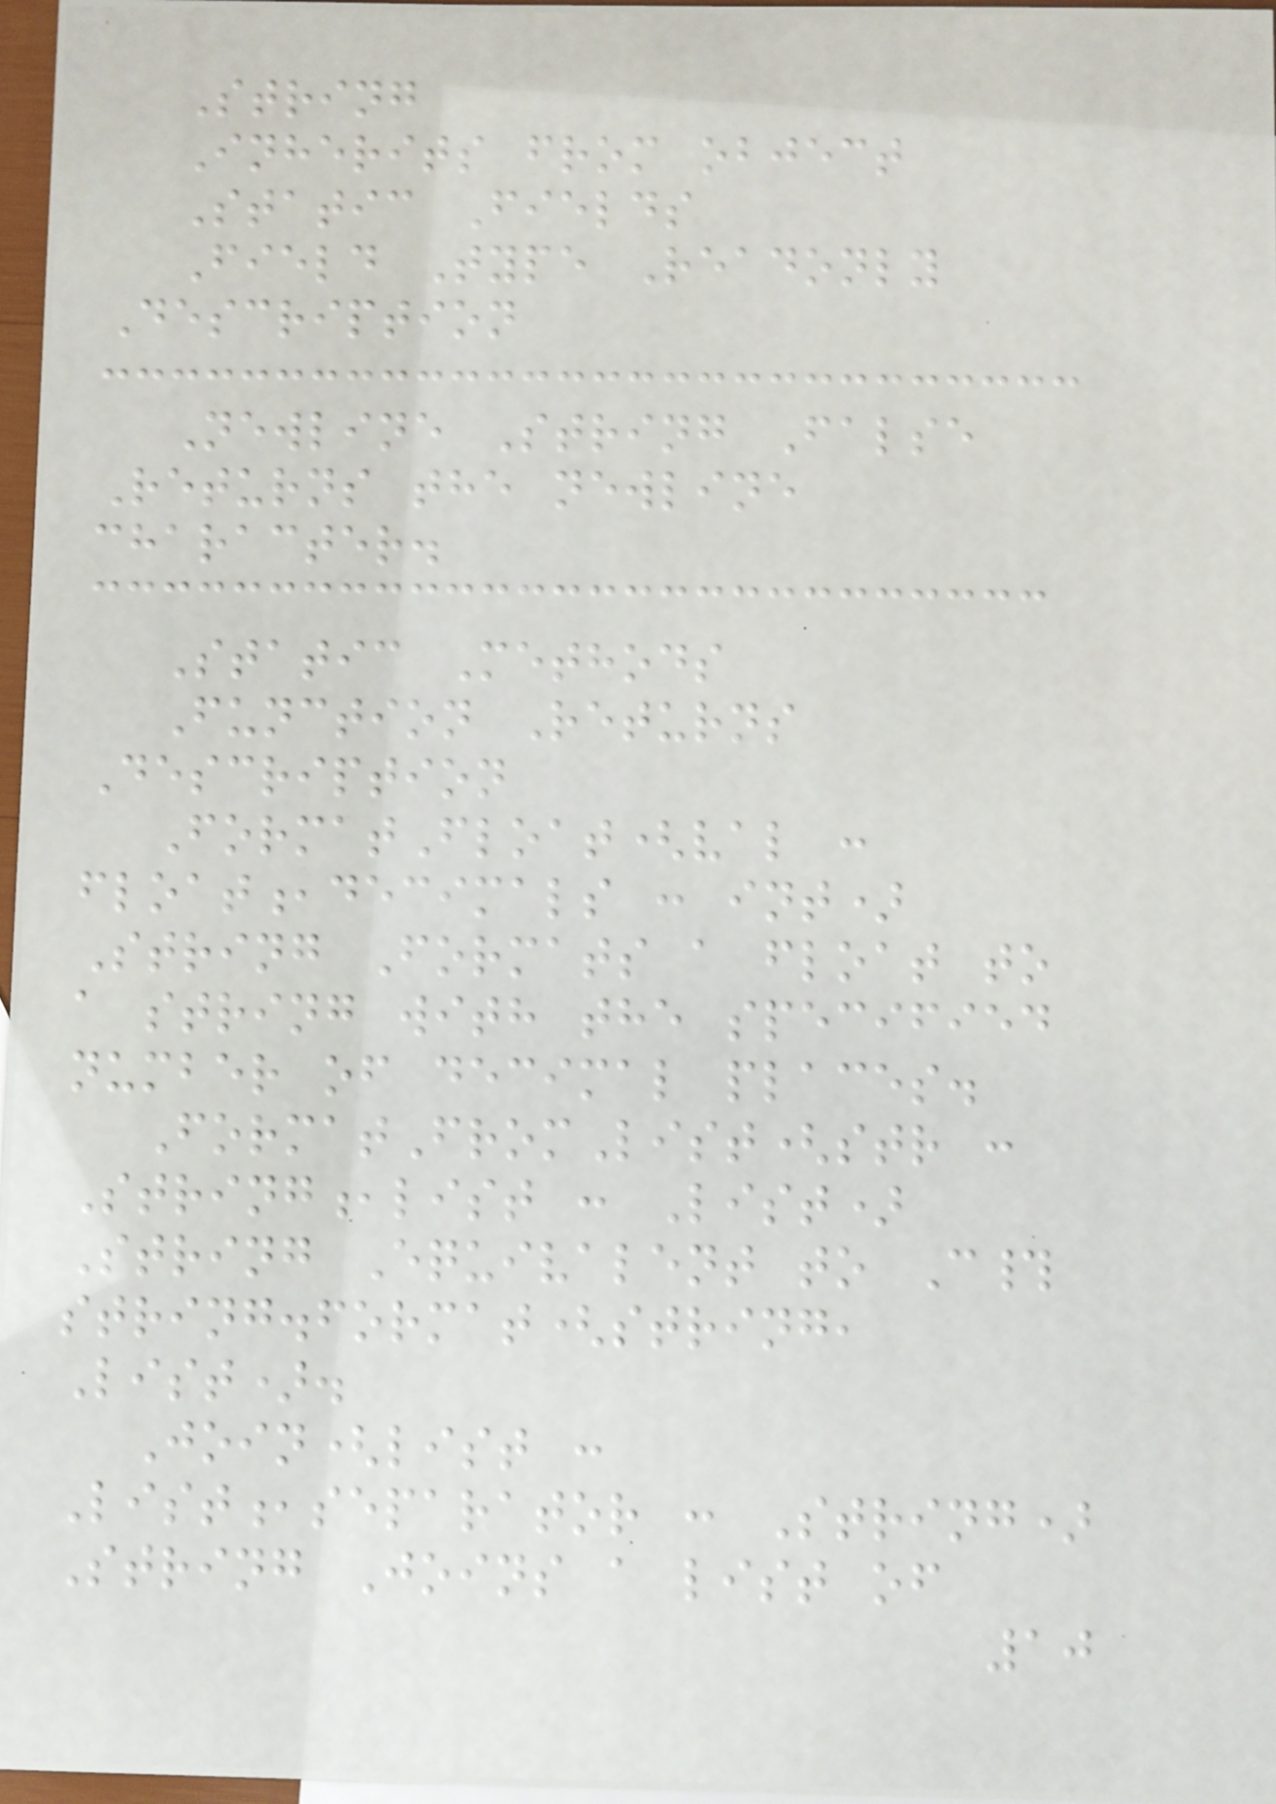String
Inherits from object
Static Fields
Field Type Readonly
Description
Newline String False
Returns the newline
character.
Static Methods
Function Returns
Description
FormatFloat(val :
float,decimals : int)
String Formats a float to
a string with the specified
number of decimal places.
FormatFromList(str :
String,list : List)
String Equivalent to C#
string.format(string,
List).
Join(list :
List,separator : String)
String Joins a list of
10
